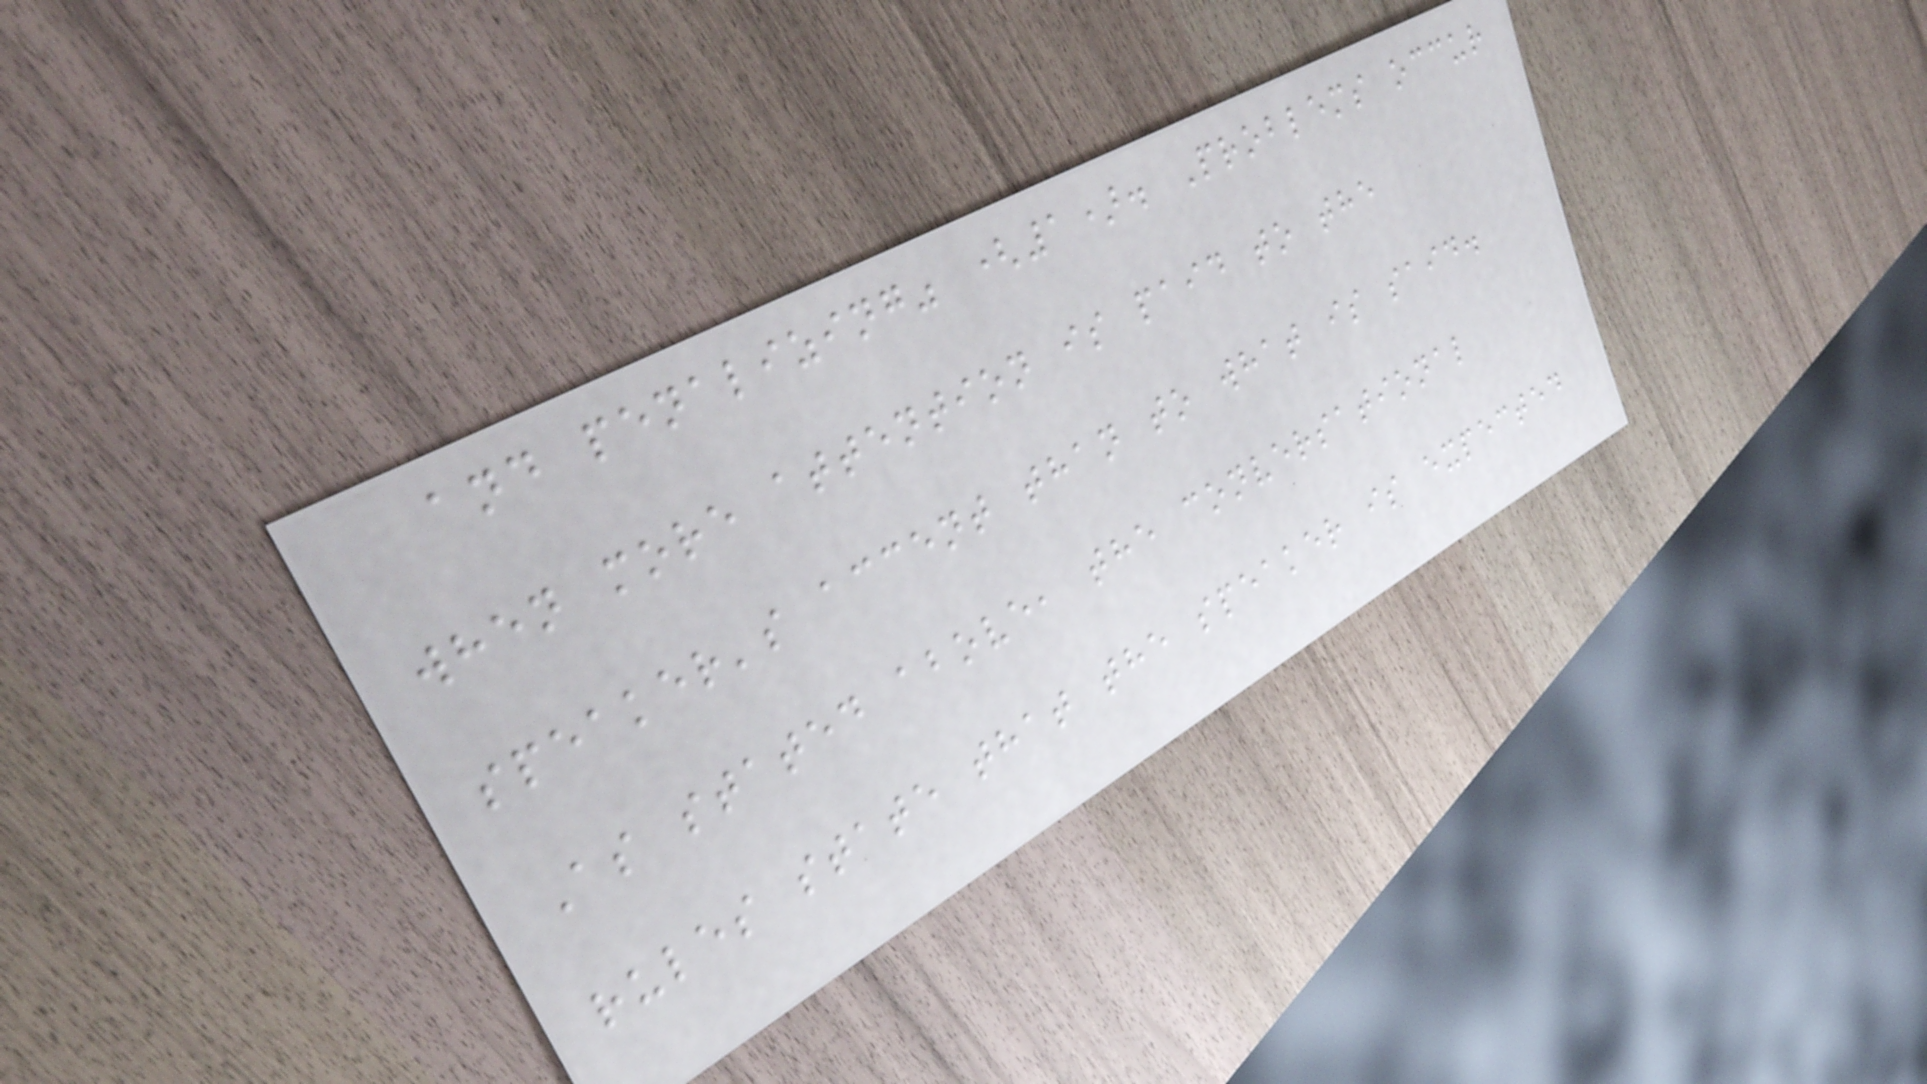and penalizing" (1). Problems occur
when more attention is paid to the
speaker's accent than to what is said.
As stated above, the conversational
rules state that the speaker is expected
